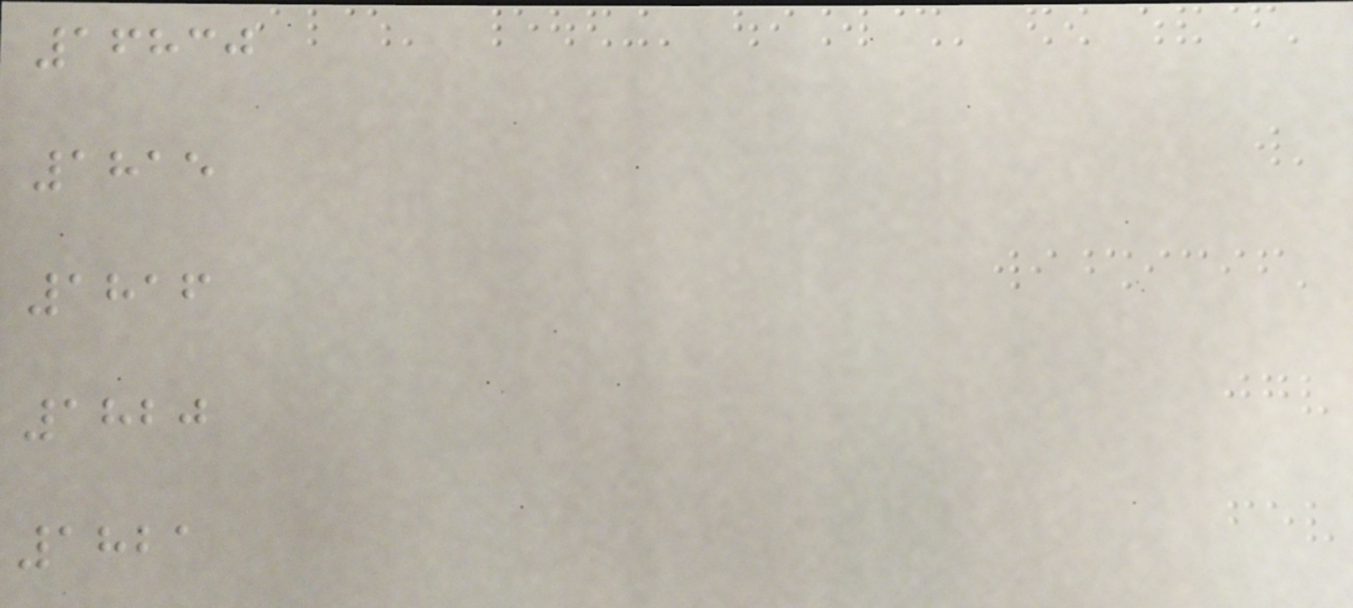16830
1815
1816
1820
1821
